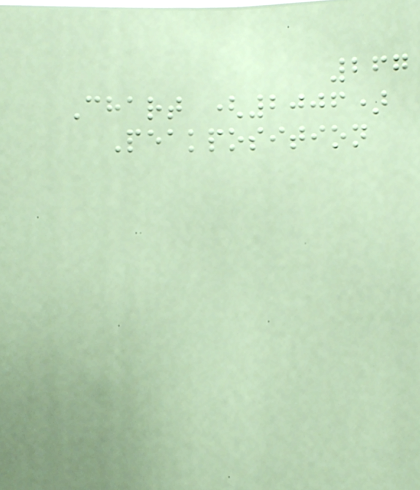267
Chart (2006)
Peakposition
